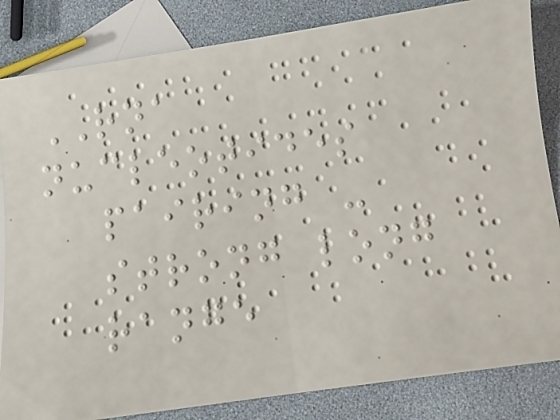RNA
nucleotides
pairing -
strong long
range
